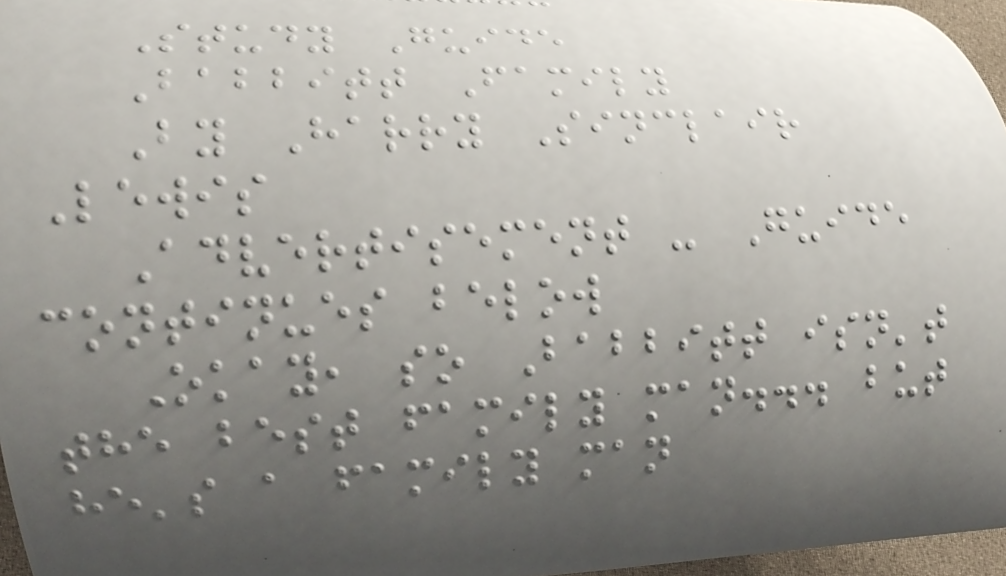Study Guide
Babbitt Family
By Harry Sinclair
Lewis
Advertisement - Guide
continues below
Okay, so Babbitt isn't
the best family man... but
he's a family man
